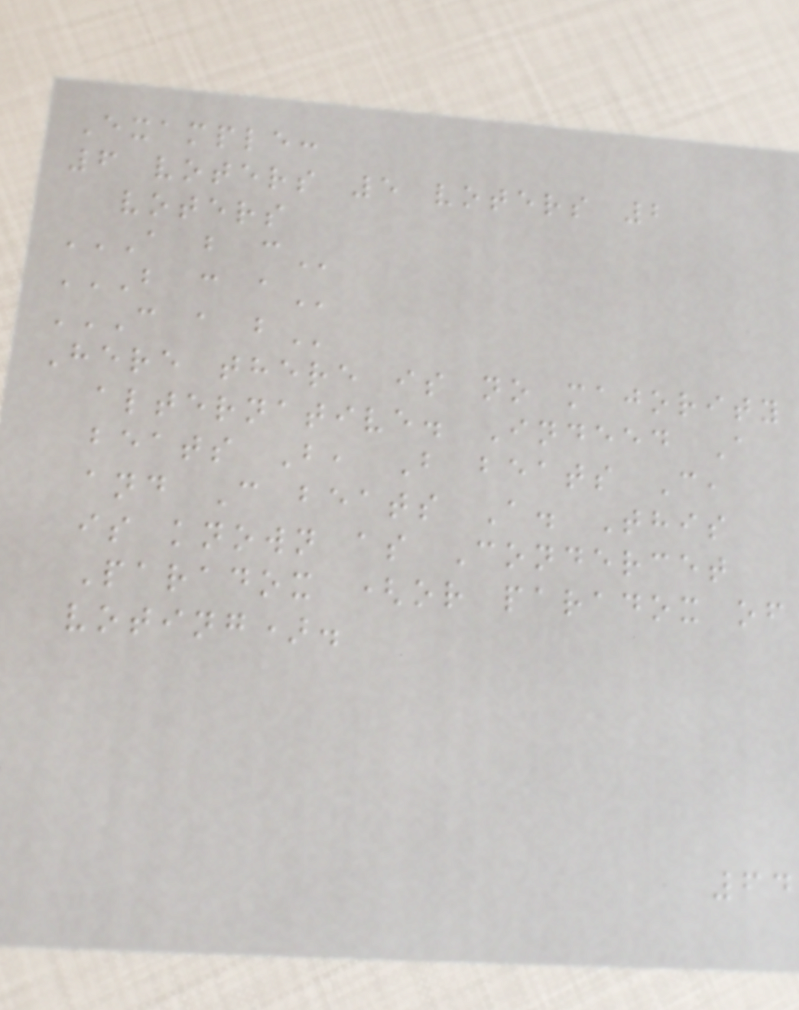Example:
6 voters 5 voters 2
voters
A B C
B C A
C A B
Here there is no majority
alternative. Indeed A
beats B, B beats C,
and C beats A. This
is known as Condercet
Paradox (or paradox of
voting).
64
